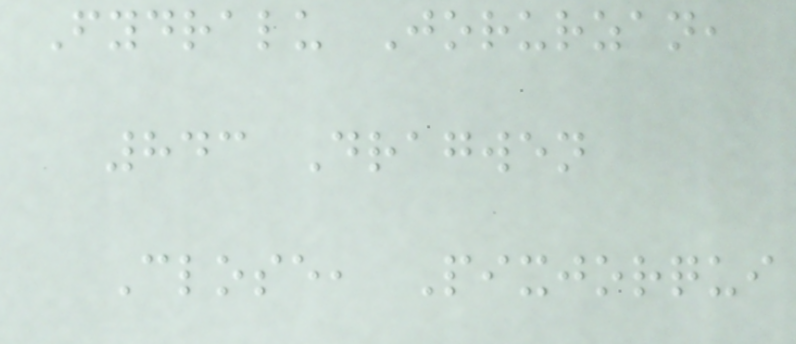Fydralu Jorurzan,
843 Dragwen
Close, Pixjorqui
